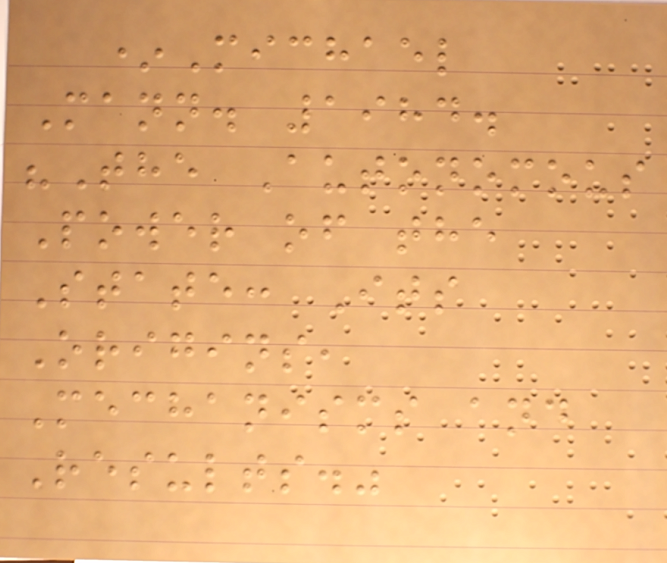*Michael
Mann. 1984.
"The Autonomous
Power of the
State: Its
Origins,
Mechanisms and
Results."
